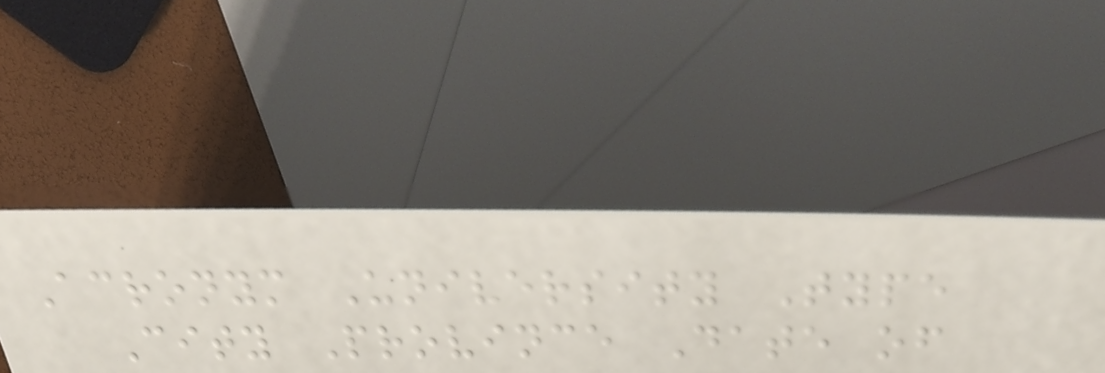Acronym University Type
City Province Date of
